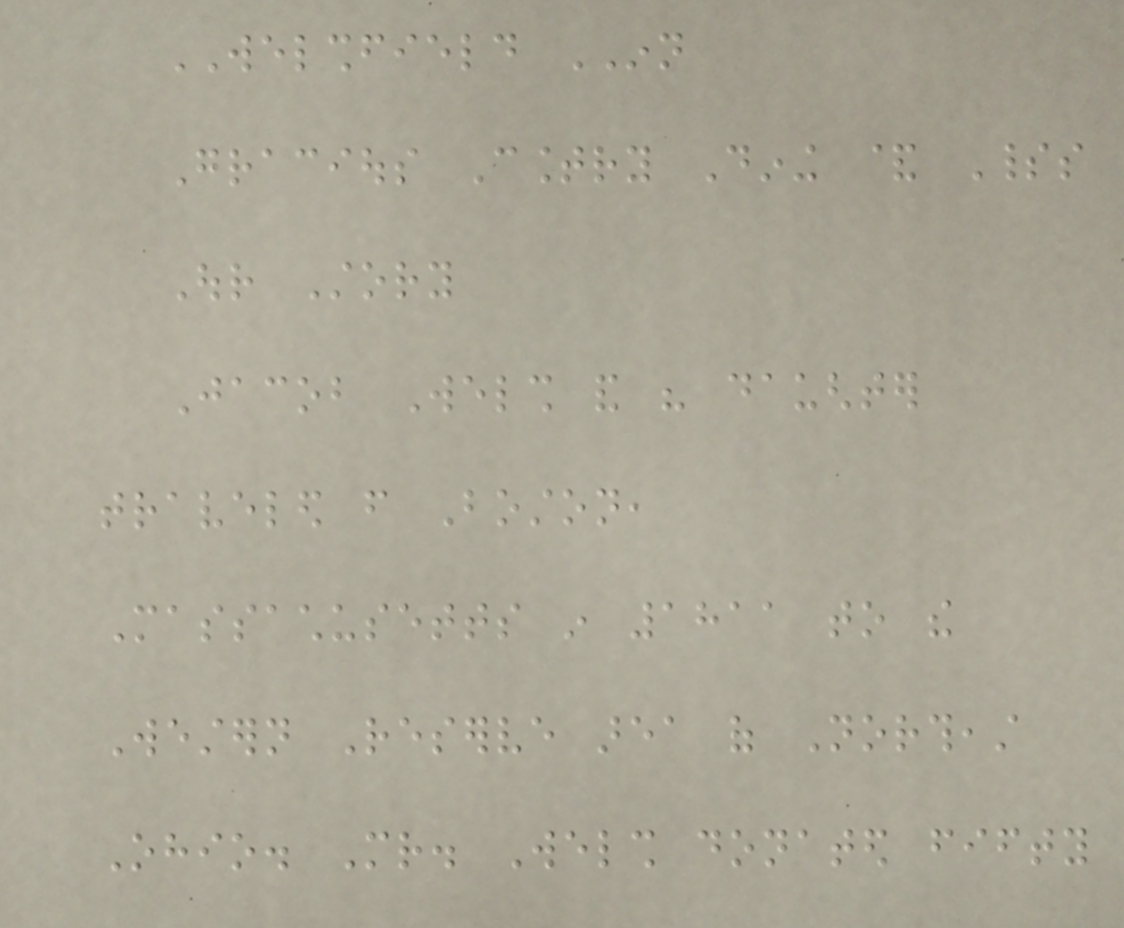WELSHFIELD INN
Gracious Country Dining & Spirits
Our Story
Jacob Welsh and his daughter
traveled from Boston,
Massachusetts in 1811 to the
Western Reserve area of Northeast
Ohio. Mr. Welsh donated fifty
